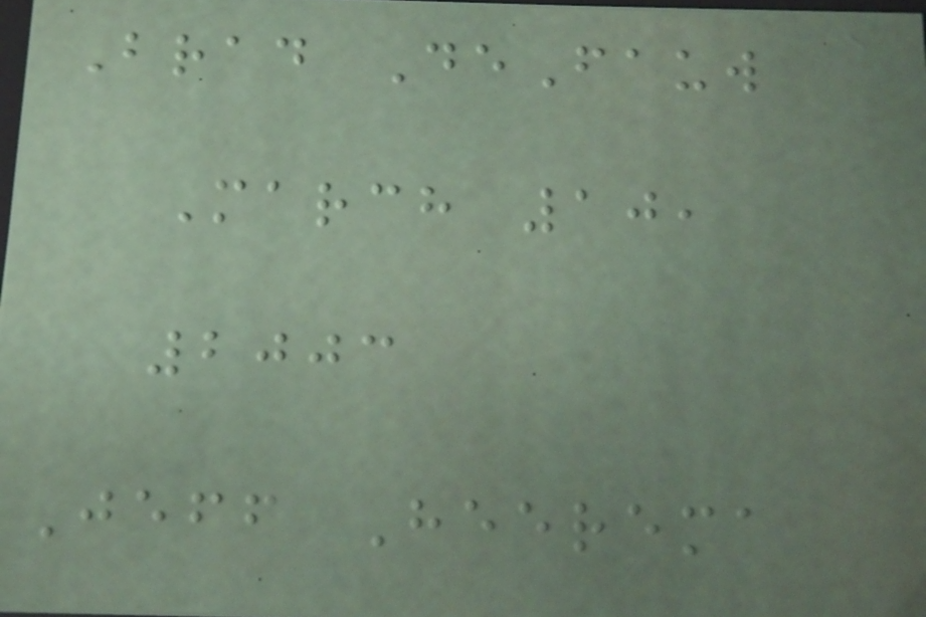Brad DeFauw
March 10,
2003
Jeff Heerema
